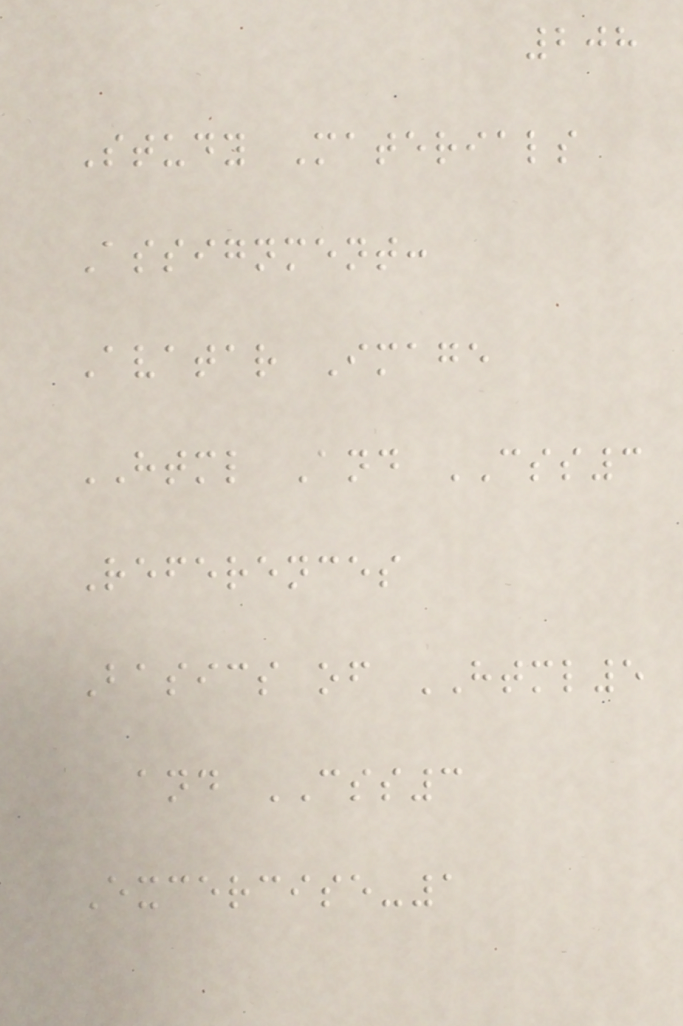208
Study Materials
Assignment:
Avatar Image
HTML And CSS3
References
Basics of HTML5
and CSS3
Excercise-1
